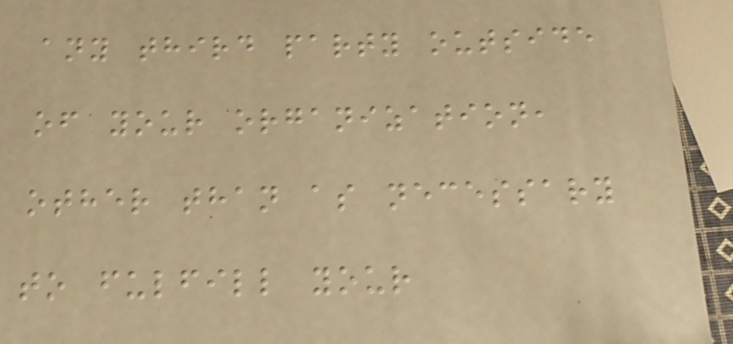any third party outside
of your organization,
other than as necessary
to fulfill your
